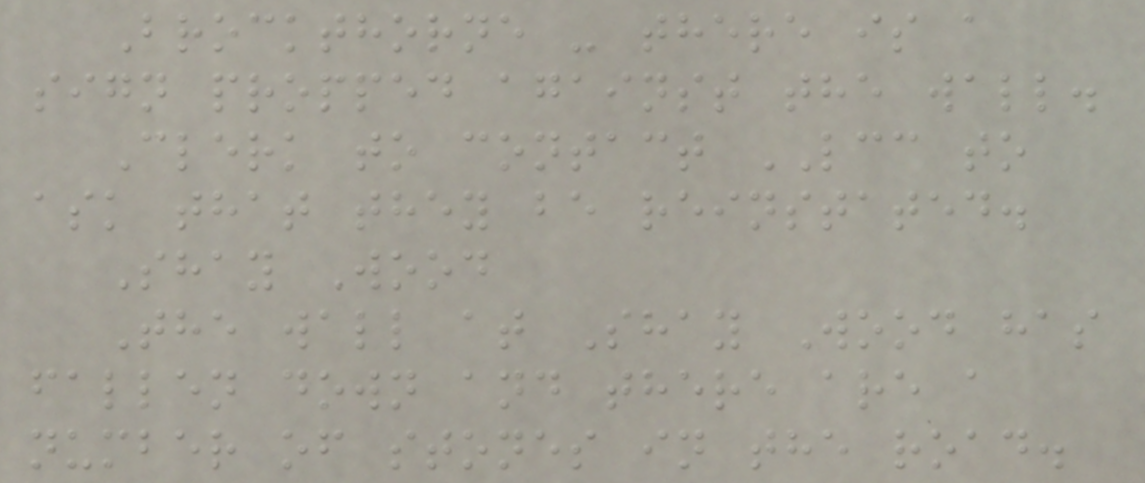Brockthorne - there is a
sign propped against the wall.
Clerk to contact LCC to
ask that they be reinstated.
Shay Wood
The wall at Shay Wood has
fallen down and there are a
number of stones in the road.
